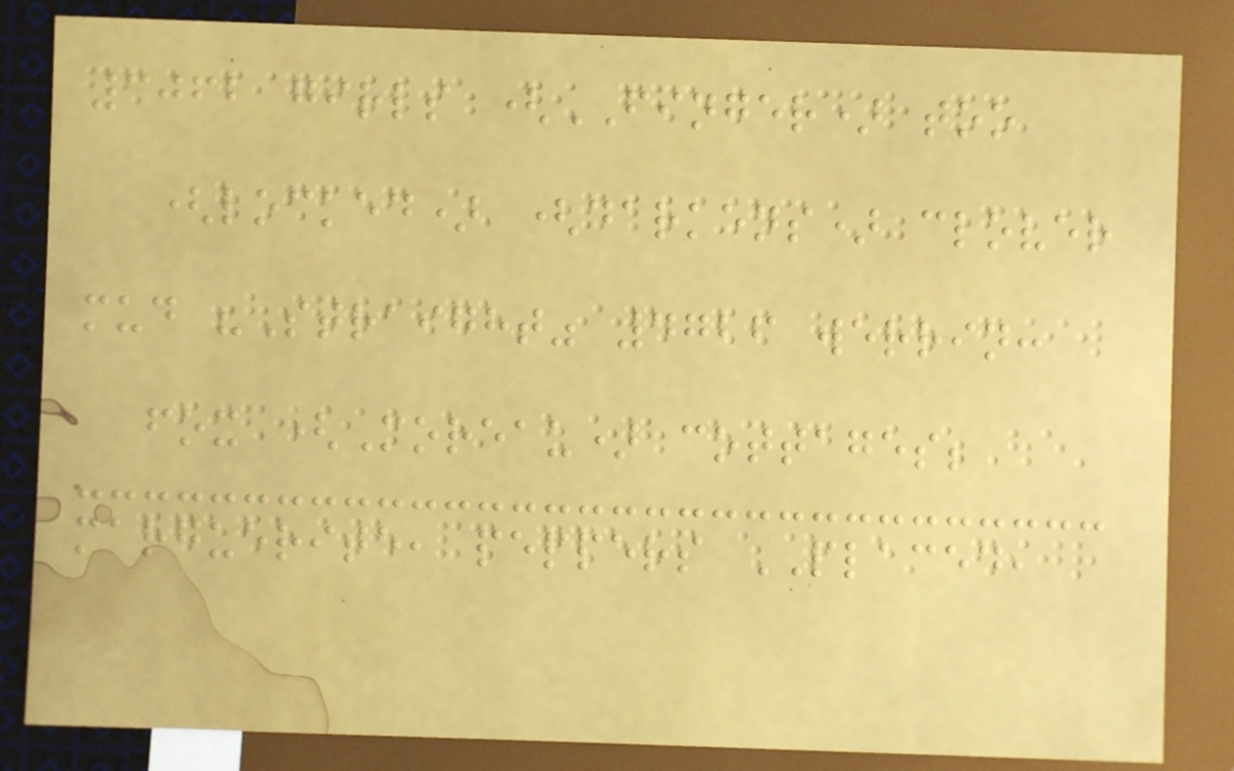3062 girls (FINGER) too
(locked) (darkens) clover
mud "Straight" 4726 werrin:
fox (Moreau) cottages;
marguerite, peppers PLACED,
